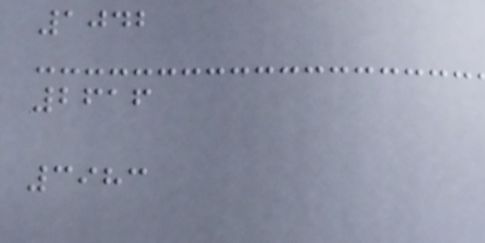1042
2616
3983
